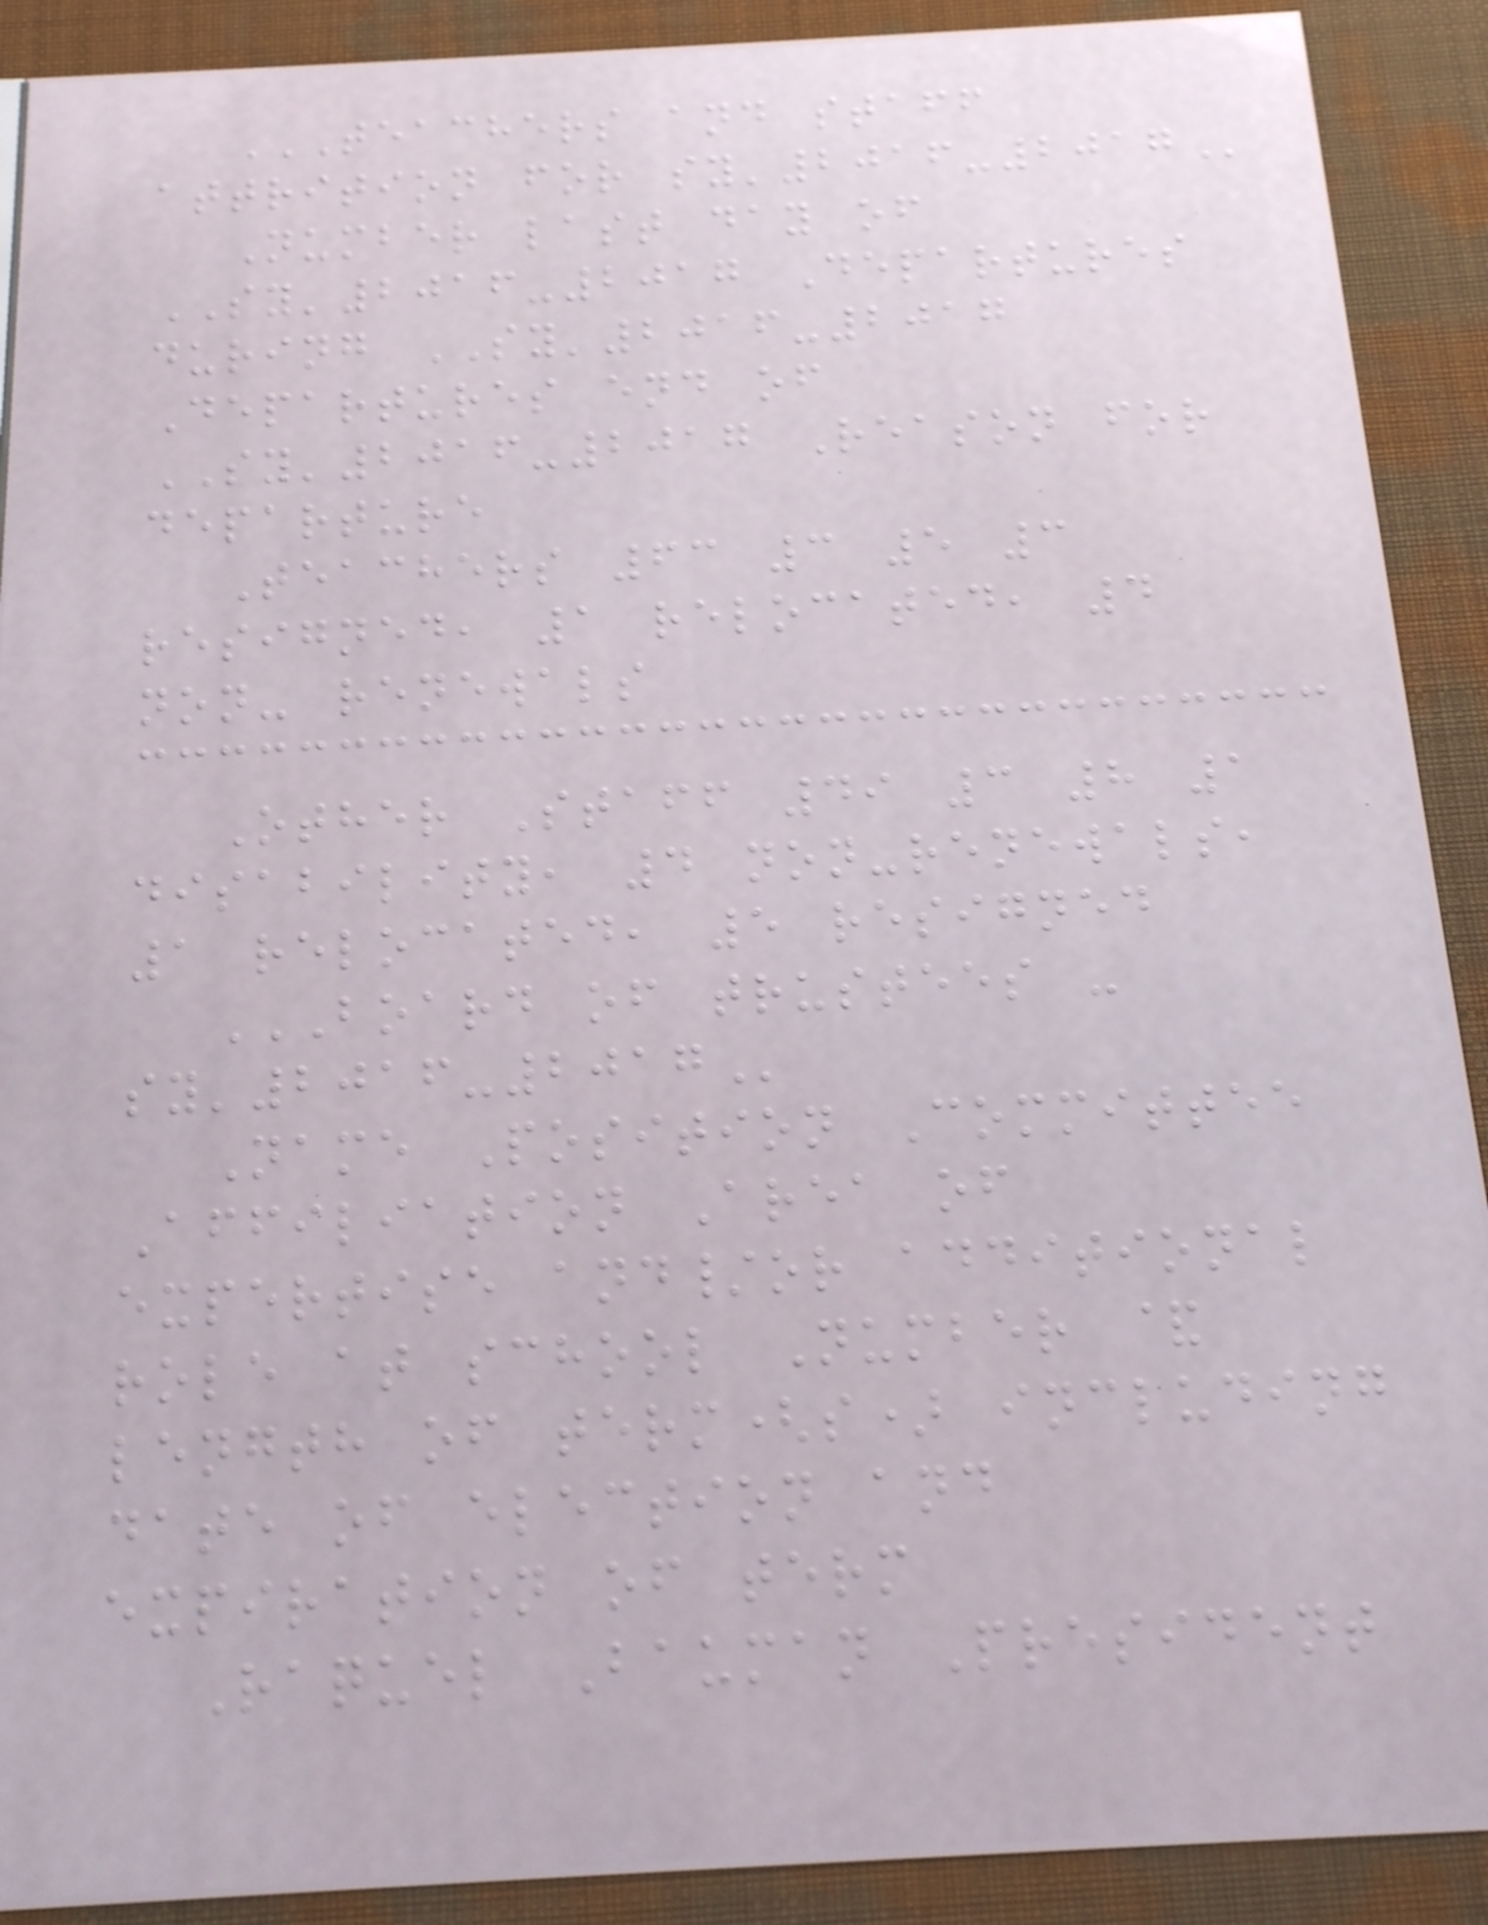TEACHERS AND STAFF
ATTRITION FOR SY'2016-2017
Number last day of
SY'2016-2017 Departures
during SY'2016-2017
Departures end of
SY'2016-2017 Reason for
departure
Teachers 63 3 5 3
resigned, 1 relocated, 4
non- renewals
Other Staff 49 3 8 1
disability, 4 non-renewals,
1 relocated, 5 resigned
BOARD OF TRUSTEES -
SY'2016-2017
Name Position Committee
Affiliation Area of
expertise and/or additional
role at school Number &
length of term(s) including
date of election and
expiration of term
Raquel Bauman President
